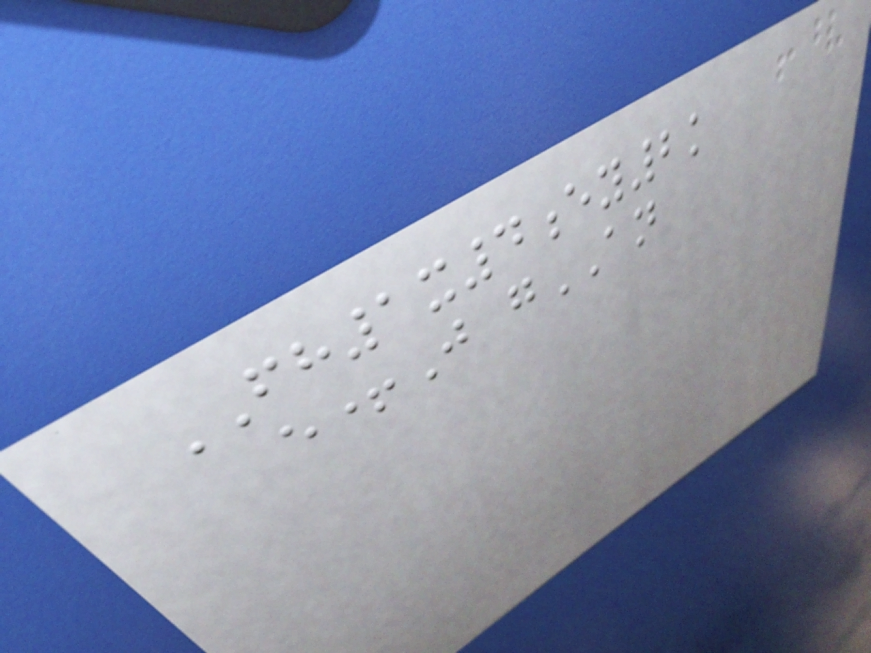FH1x4ey2k
e+J gAN
